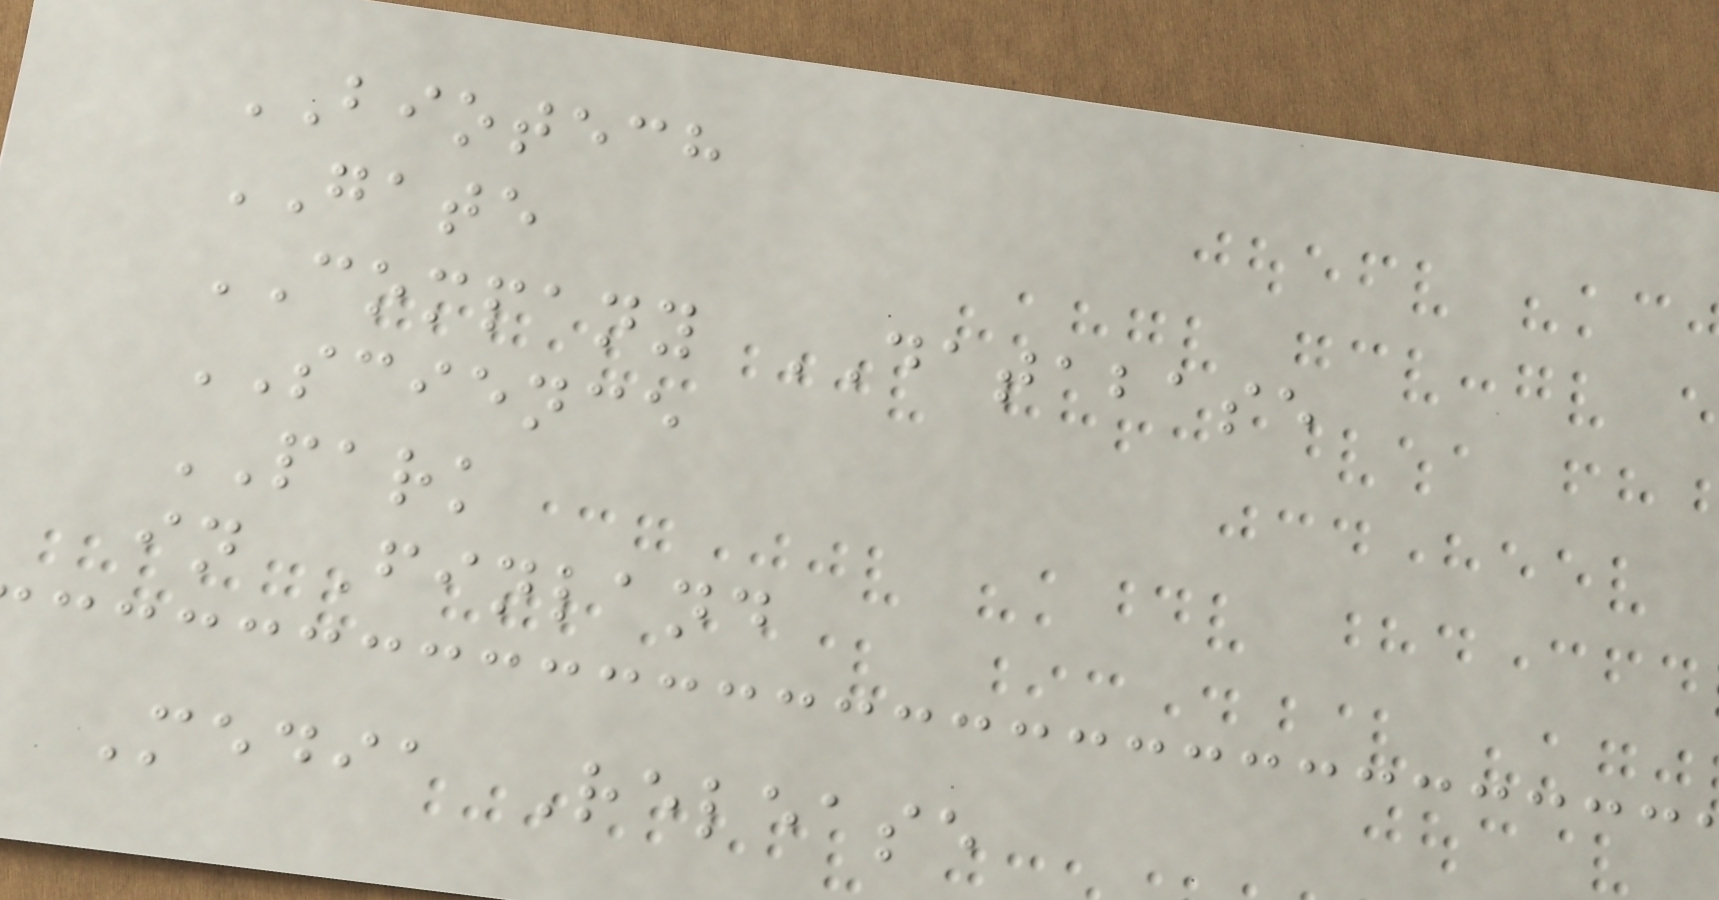BIOTECH
GATE
COMPANY DATABASE
SCIENCE
PARK
in Finland
Media Release
